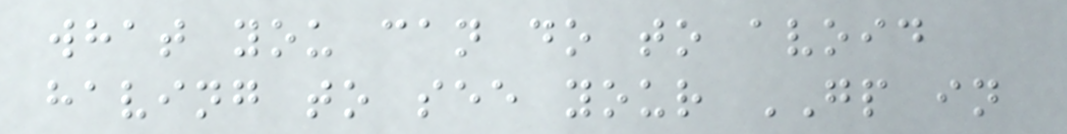what you can do to avoid
having to see your GP in
